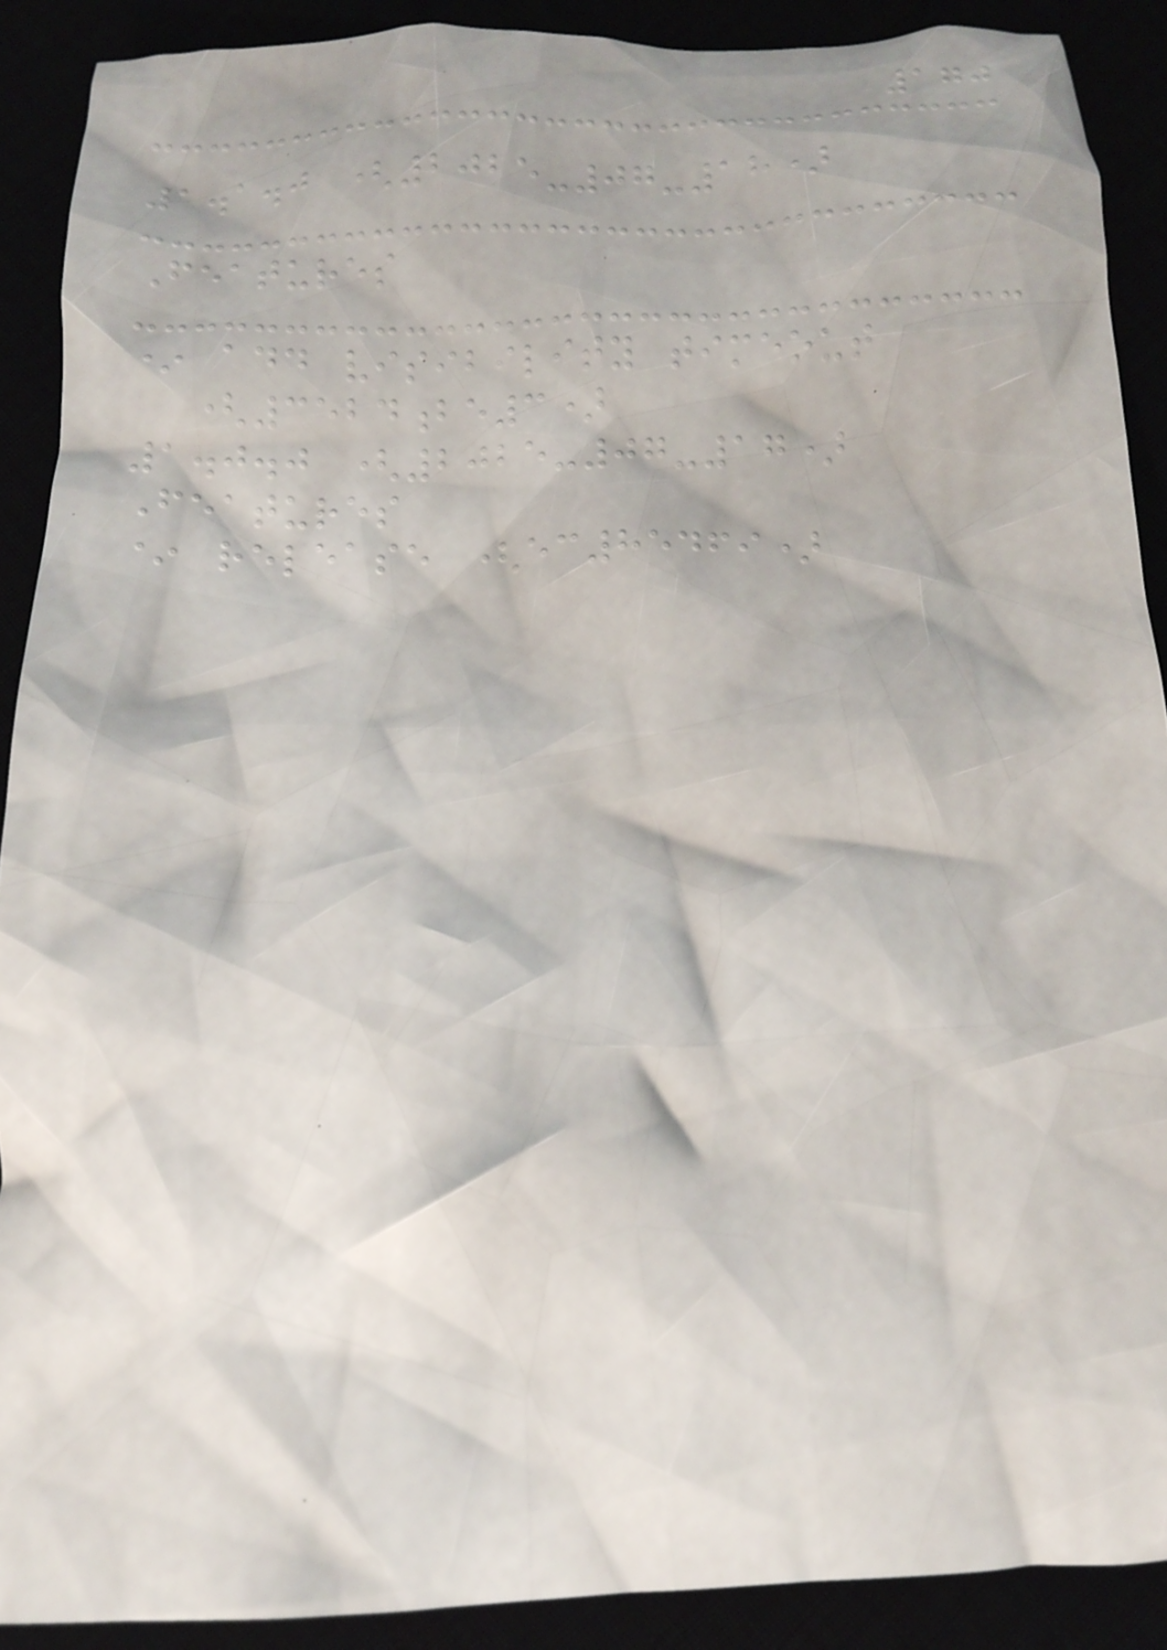170
1.1.0 (2025-07-18)
Features
* add visibility timeout
(3524be3)
1.0.0 (2025-07-17)
Features
* release (ec85469)
